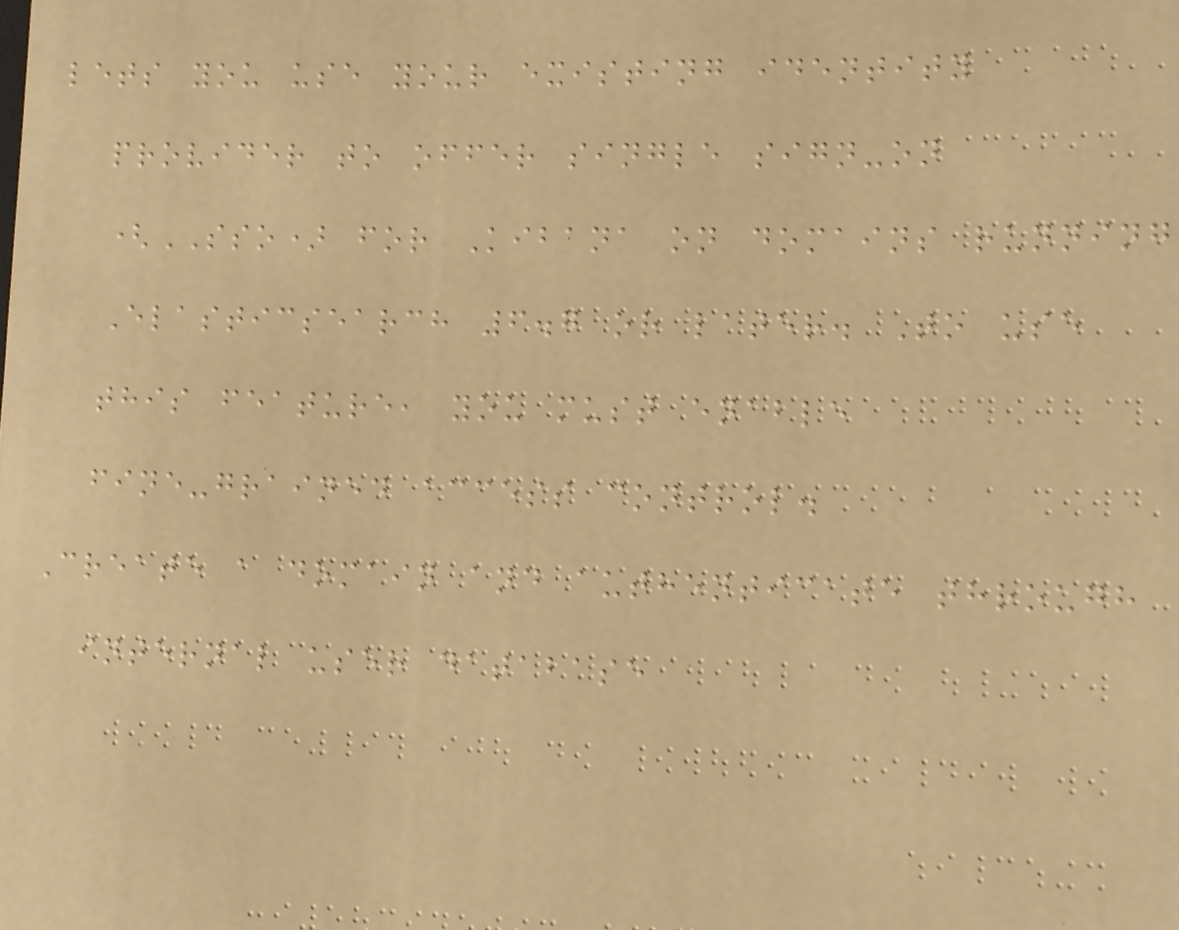lets you use your existing identity
provider to offer single sign-on
(SSO) for Kibana on domains running
Elasticsearch 6.7 or later. To use
this feature, you must enable
fine-grained access control.
Create a domain and authenticate through
internal user database
